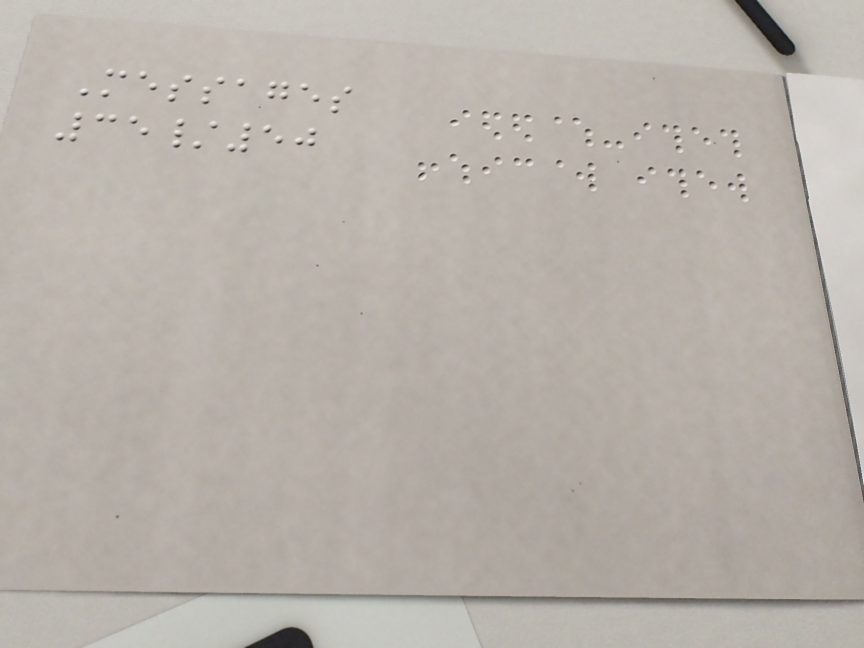Messages
35/50
